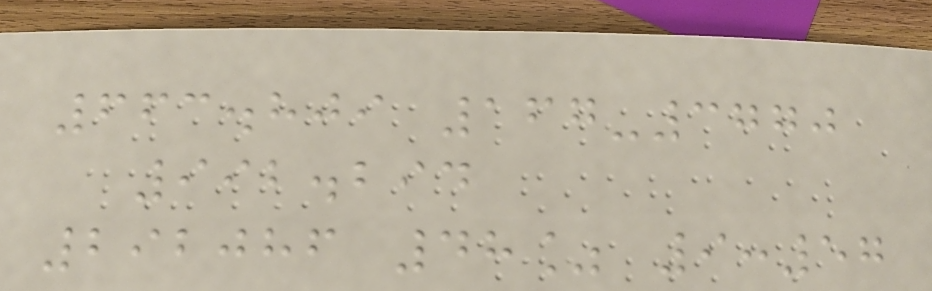663.809 167-3770
992.294
292086 48% 9:57
